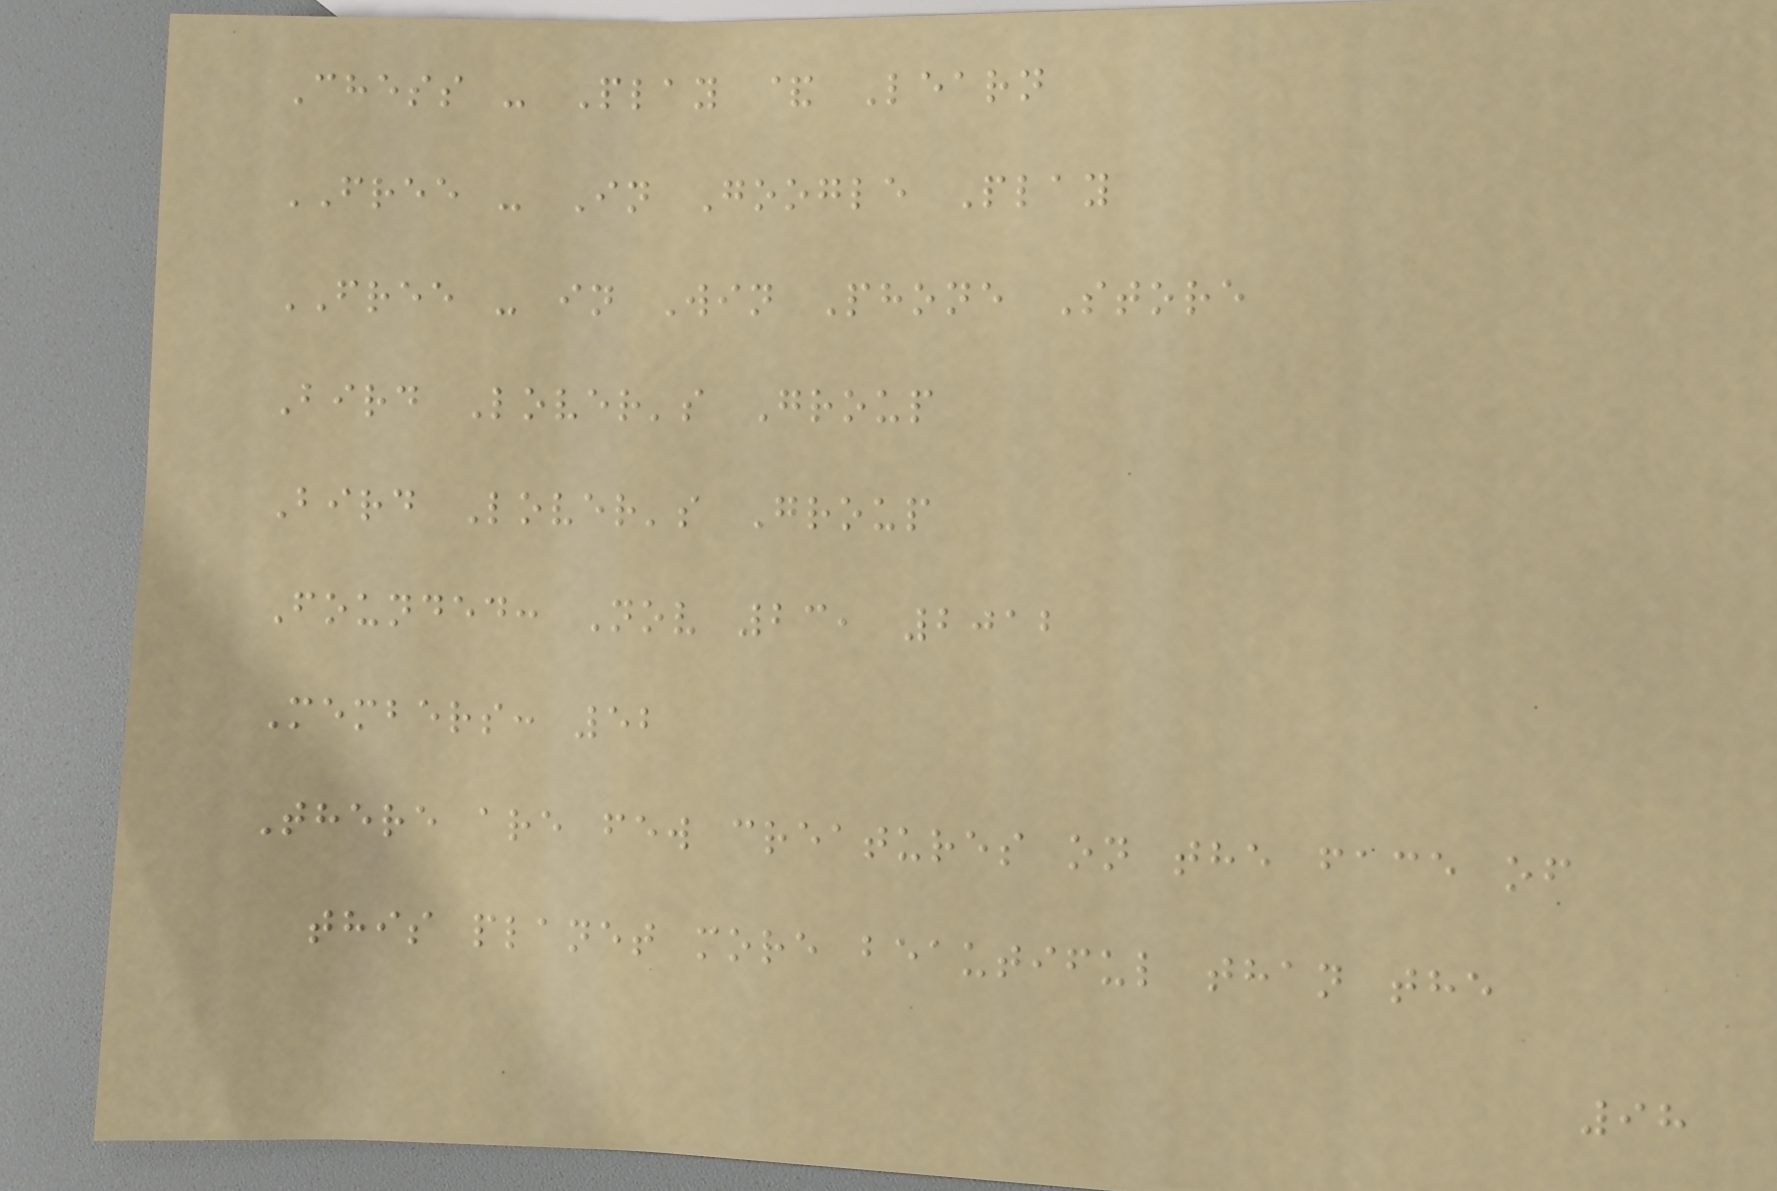Chess - Play & Learn
FREE - In Google Play
FREE - in Win Phone Store
Bird Lover's Group
Bird Lover's Group
Founded: Nov 23, 2012
Members: 52
There are few creatures on the face of
this planet more beautiful than the
98
